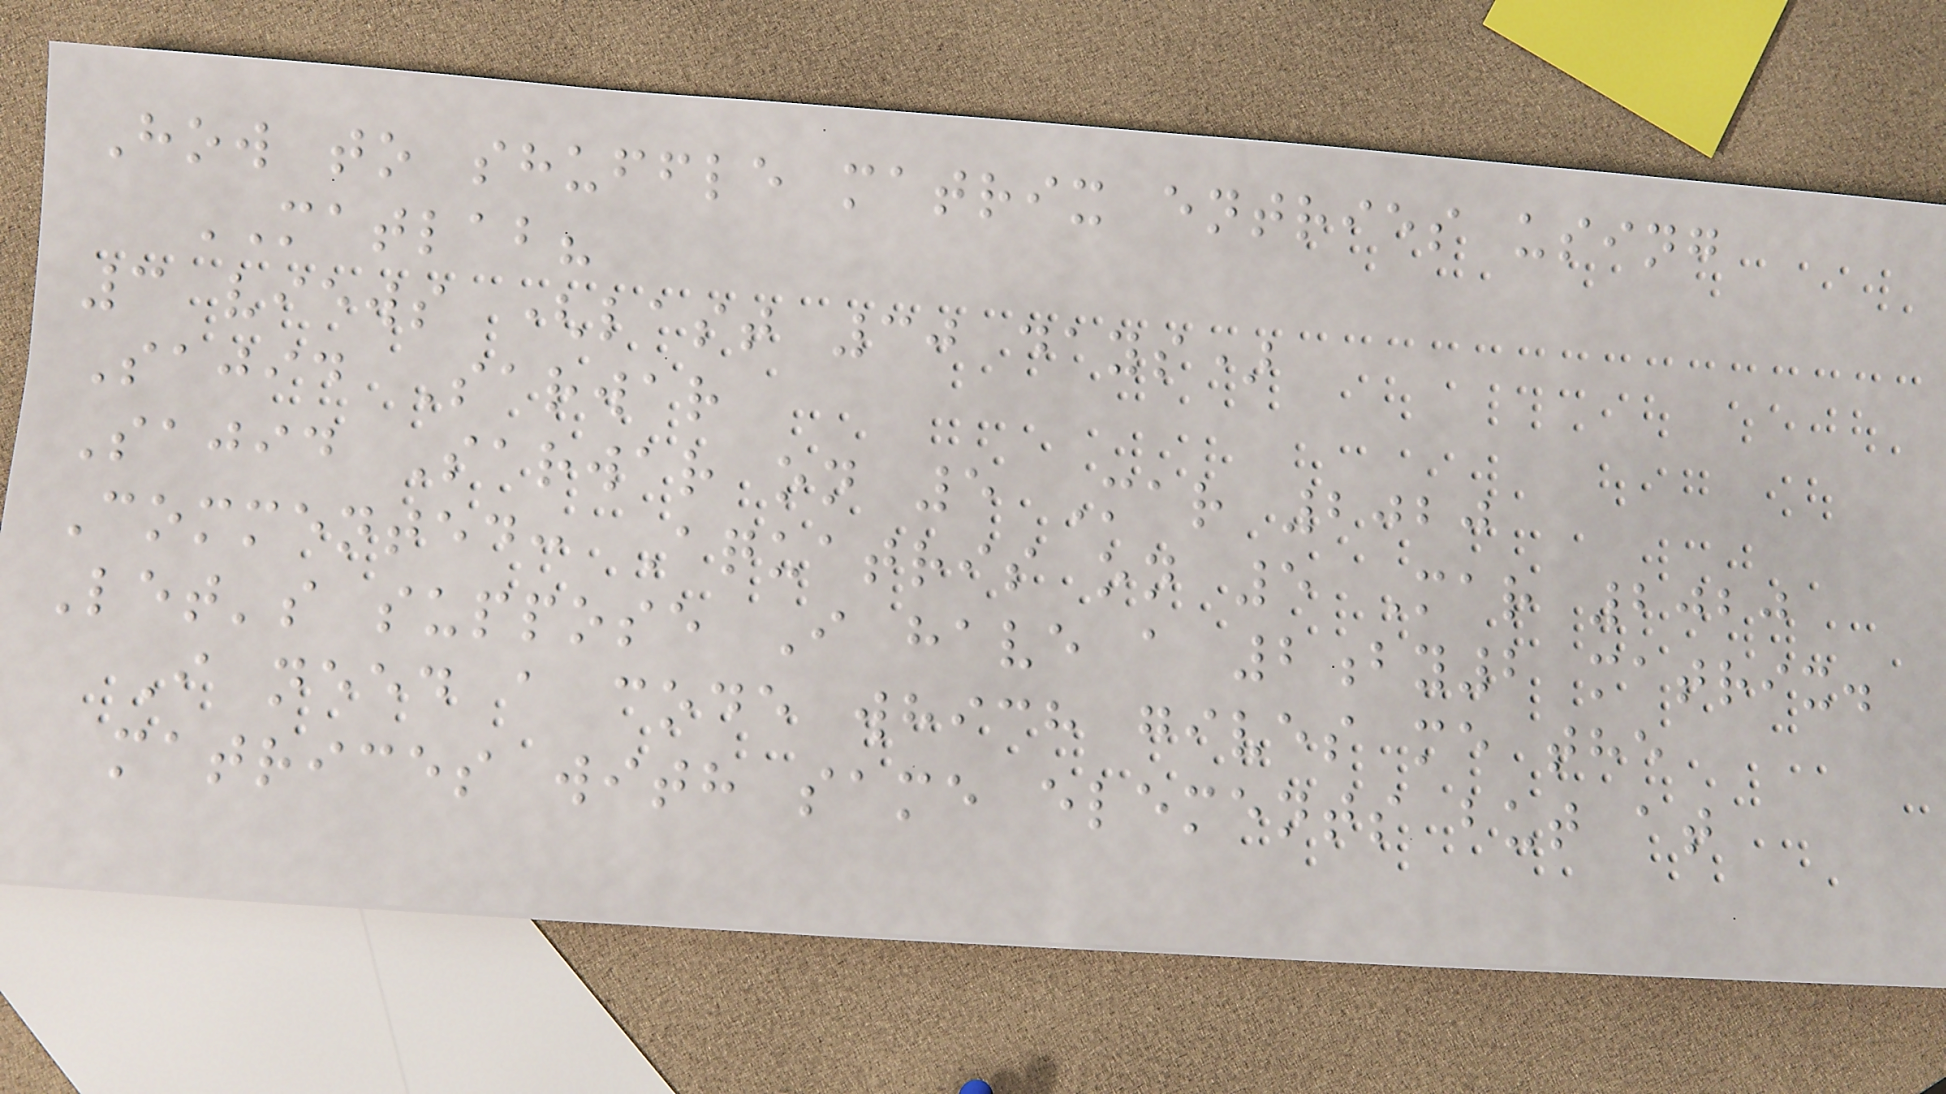How to shuffle matrix entries using
MATLAB?
3 views (last 30 days)
Sajid Sarwar
Sajid Sarwar on 5 Mar 2020
Commented: Aquatris on 5 Mar 2020
Let's suppose I have a 2by2 matrix.
I need a code which gives me the
matrices with same elements but at
